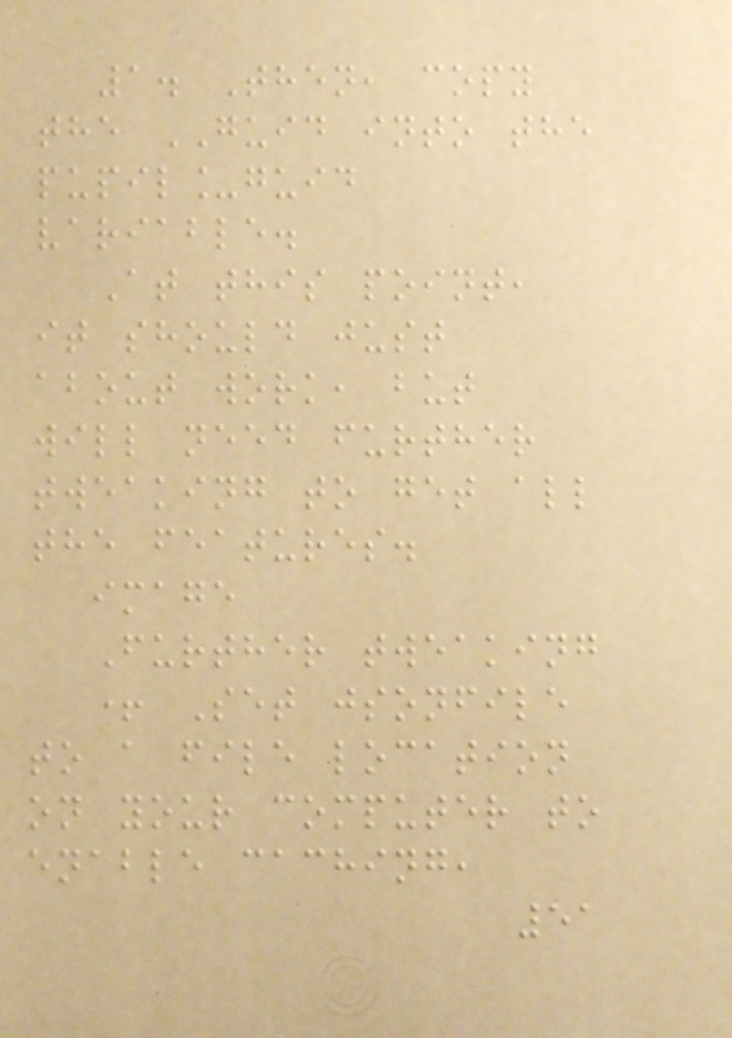1. Then, copy
the GUID into the
pupil_guid
variable.
At this point,
it should just
about work, but
will need further
tweaking to get all
the features.
image
Further tweaking
+ Set jsonfile
to a file location
on your computer to
enable caching,
51
